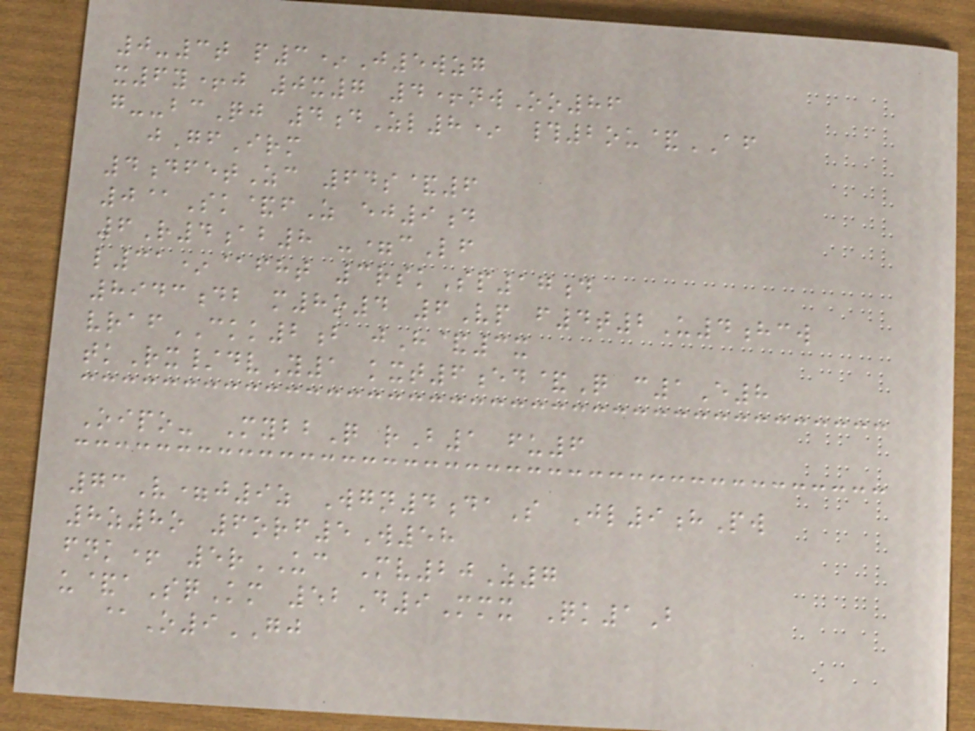0-3t p3*J5wzg
x6y+j 0x7 4+nwOo86
g--bcQj 4dZl8* #2ou&AF
jGfIrm
4dfetZc 64s&6
0@Sk&fZ ej9d
6R4ab8 -=cLf
l31*@fht 3rskSp17d
8943db m8o4 6Vp f4t2U4hcw
vrafCKK2b jH&3x
tkRx/dvY1 kxt6ed&Q c1E8
Oipo- MybbQ rB1 fu6
73V=j9z Wgn4daS Jl9hPw
8z8o 6orf5W58
fnk+ 5rUC Mv20Z7
u&aSqKm 52D9Mmx Qk1B
@O9GJ
